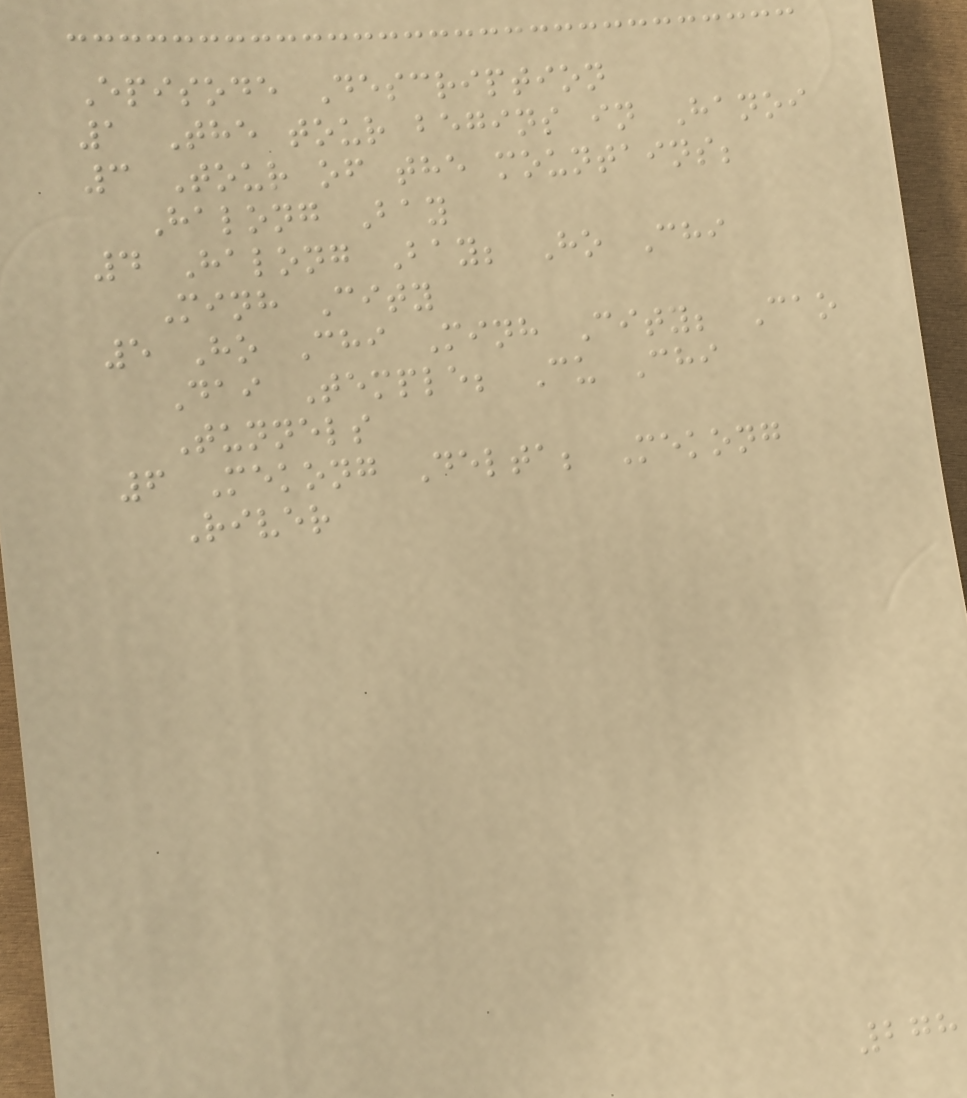Episode Description
1 The tour begins in Hanoi
3 Tour of the mountains;
Halong Bay
4 Halong Bay; Ho Chi
Minh City
5 Ho Chi Minh City; Cao
Dai Temple; Cu Chi
Tunnels
6 Mekong Delta; Mekong
River
278
